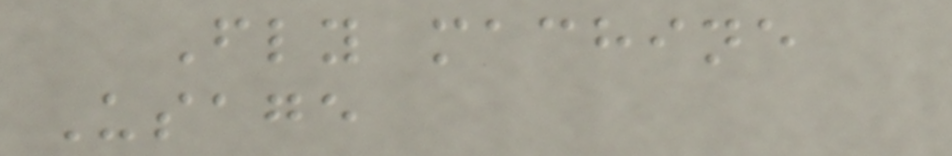Fly machine
Usage
